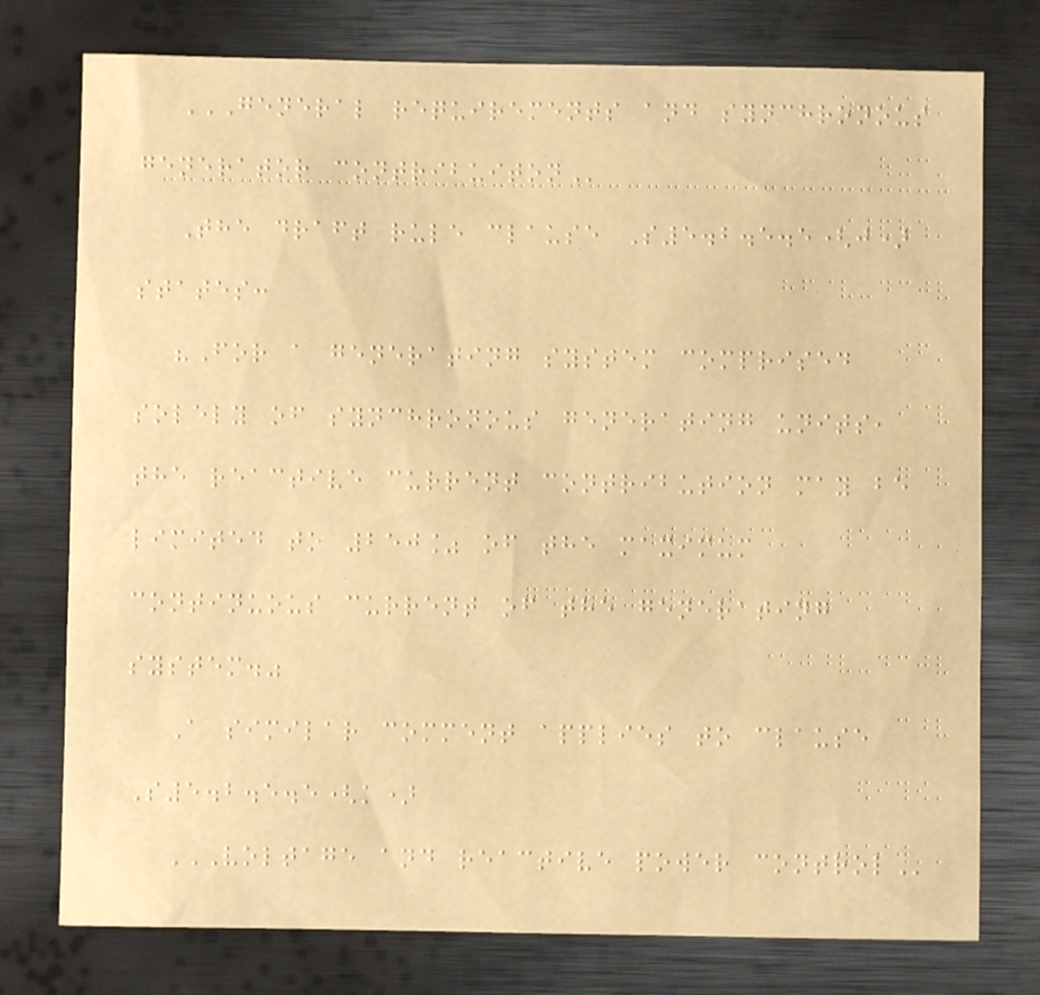GENERAL REQUIREMENTS AND SYNCHRONOUS
GENERATOR CONTRIBUITON
The draft rule clause S5.2.5.5(j)
states:
"For a generating system comprised
solely of synchronous generating units,
the reactive current contribution may be
limited to 250% of the maximum
continuous current of the generating
system."
A similar comment applies to clause
S5.2.5.5(k)
VOLTAGE AND REACTIVE POWER CONTROL
